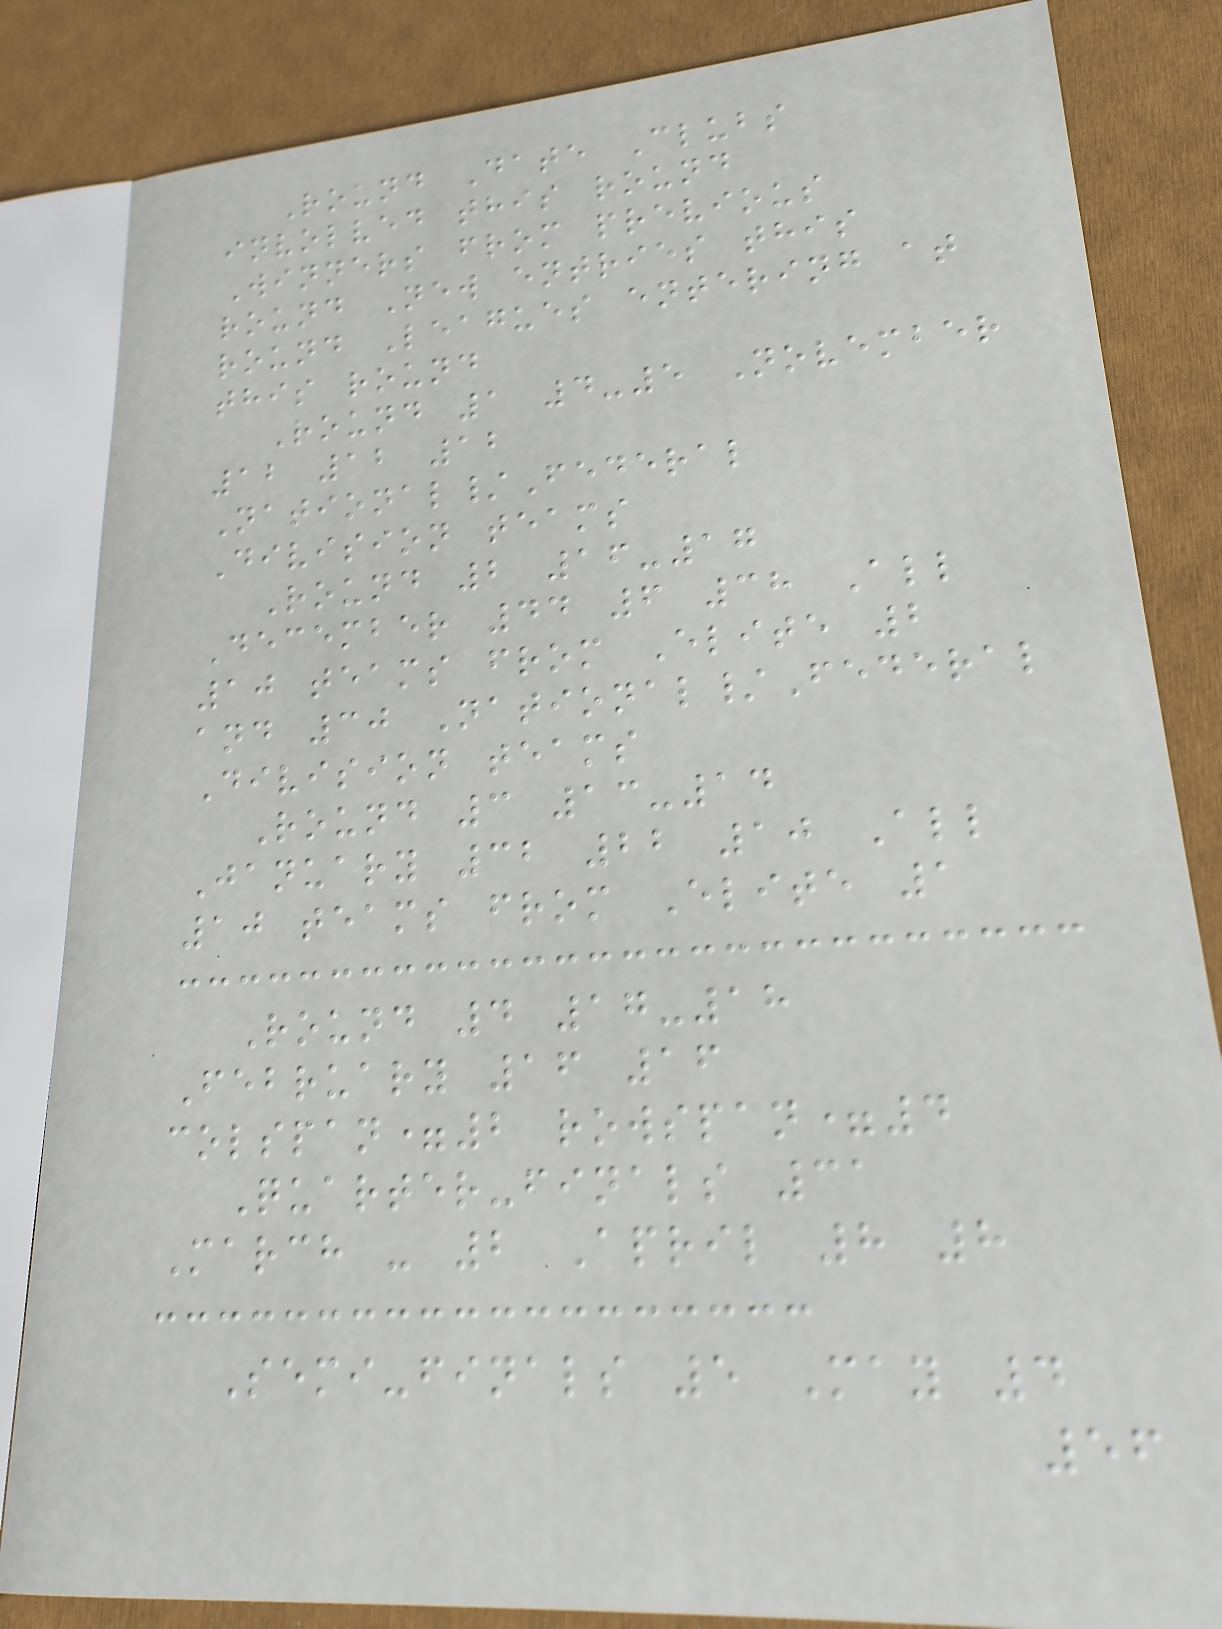Round Date Clubs
involved this round
Winners from previous
round New entries this
round Leagues entering at
this round
Round 1 4-5 November
12 12 12
National/Federal
Division teams
Round 2 16-17
December 44 6 38 All
10 teams from Elite 2
and 30 National/Federal
Division teams
Round 3 13-14
January 32 22 10 All
10 teams from Elite 1
Round 4 17-18
February 16 16
colspan=2 rowspan=4
Quarter-finals 31
March - 2 April 8 8
Semi-finals 5 May 4
56
